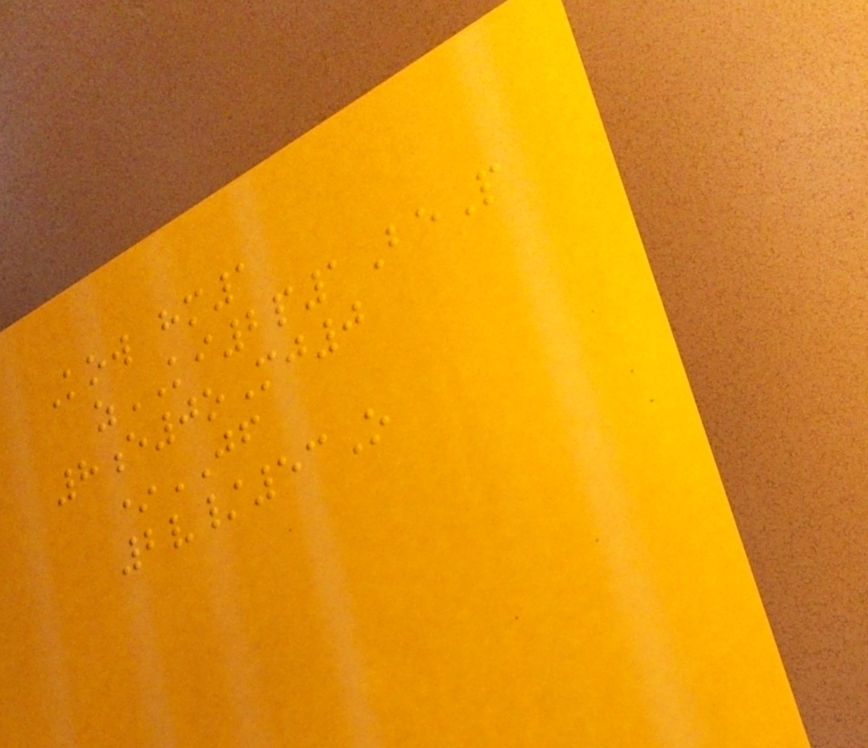Kow hm1
zKI2p1BeP
8e0oMj0
*JF
2v/53O
